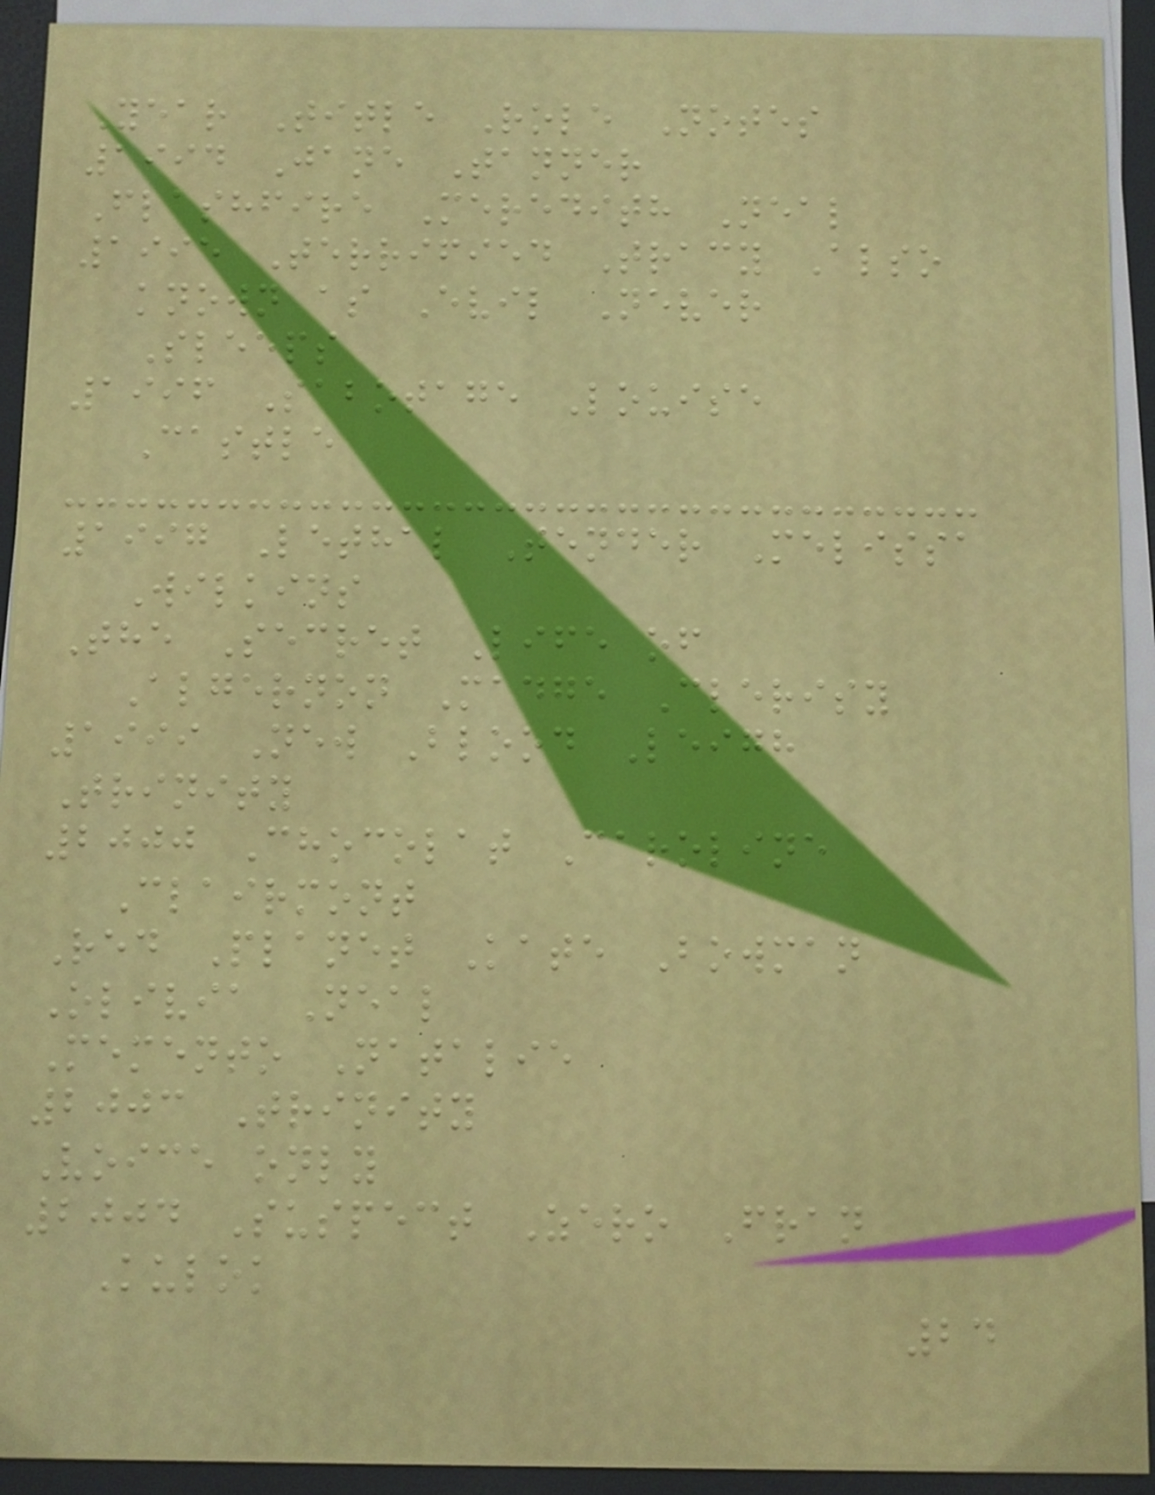Year Title Role Notes
1994 Jane Tanner
Flashfire Meredith Neal
1995 Terrified Tracy Also
known as Evil Never
Sleeps
1996 Sabotage Louise
Castle
1997 Lethal Tender Melissa
Wilkins
The Secret Life of
Algernon Madge Clerisy
1999 New Blood Leigh
Trinity
2000 Chocolat Caroline
Clairmont
Red Planet Kate Bowman
Olivia Neal
Memento Natalie
2003 Trinity
Voice only
2004 Suspect Zero Fran
Kulok
24
